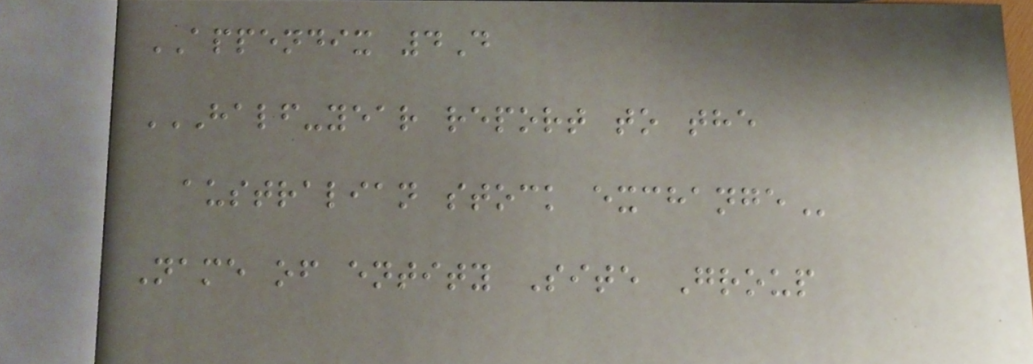APPENDIX 4D
HALF-YEAR REPORT TO THE
AUSTRALIAN STOCK EXCHANGE
Name of entity Site Group
